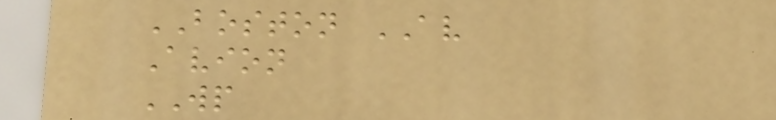BOSTON AV
Avion
WP
